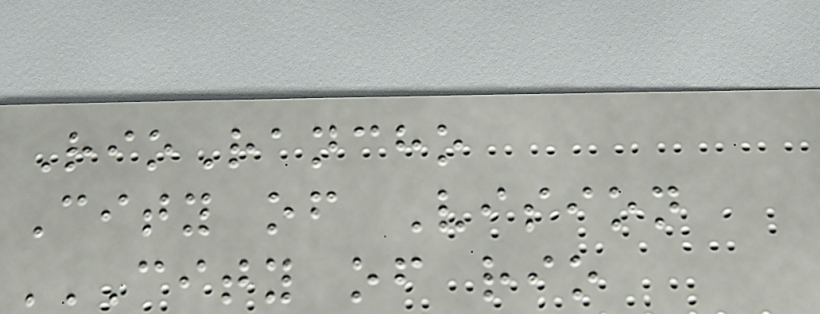RioRancho
City of Vision
CITY OF RIO
